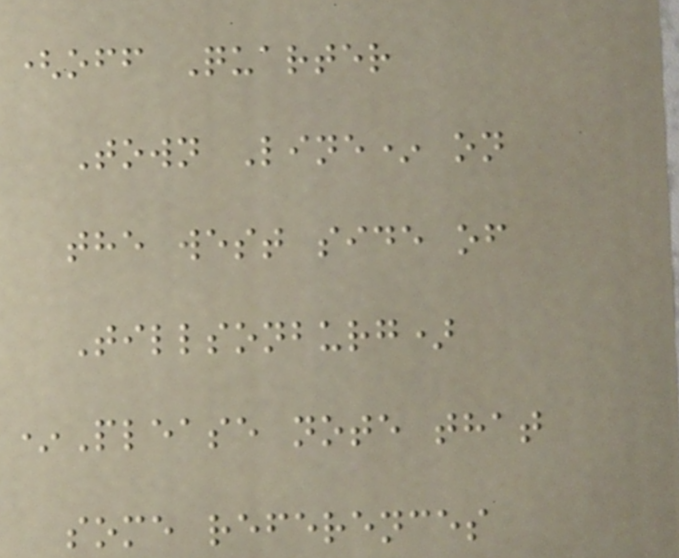(off Quarter
Town Line* on
the west side of
Tillsonburg)
*Please note that
some references
